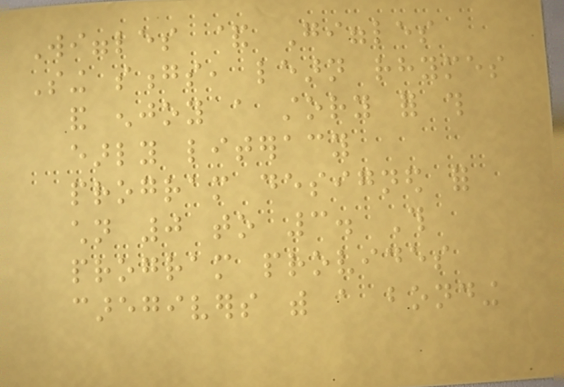Wiggles & Giggles
Sing songs, learn rhymes
and enjoy a story for this
early literacy
program designed for
children 0 to 3. This
program provides
caregivers with a bonding
